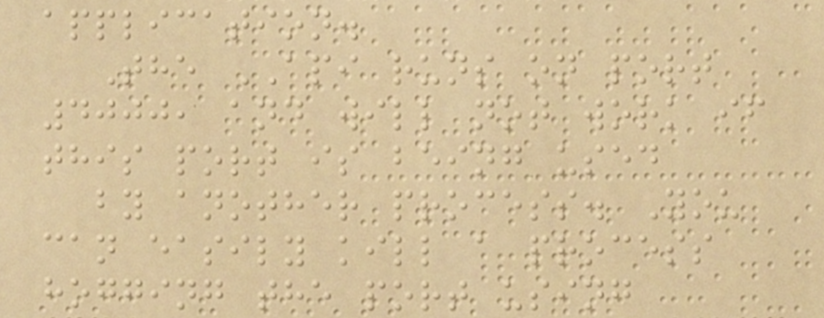application.
The API runs on port
4000, and will not work if
this port is being used
by another process. You
can easily kill a process
hogging the port using
